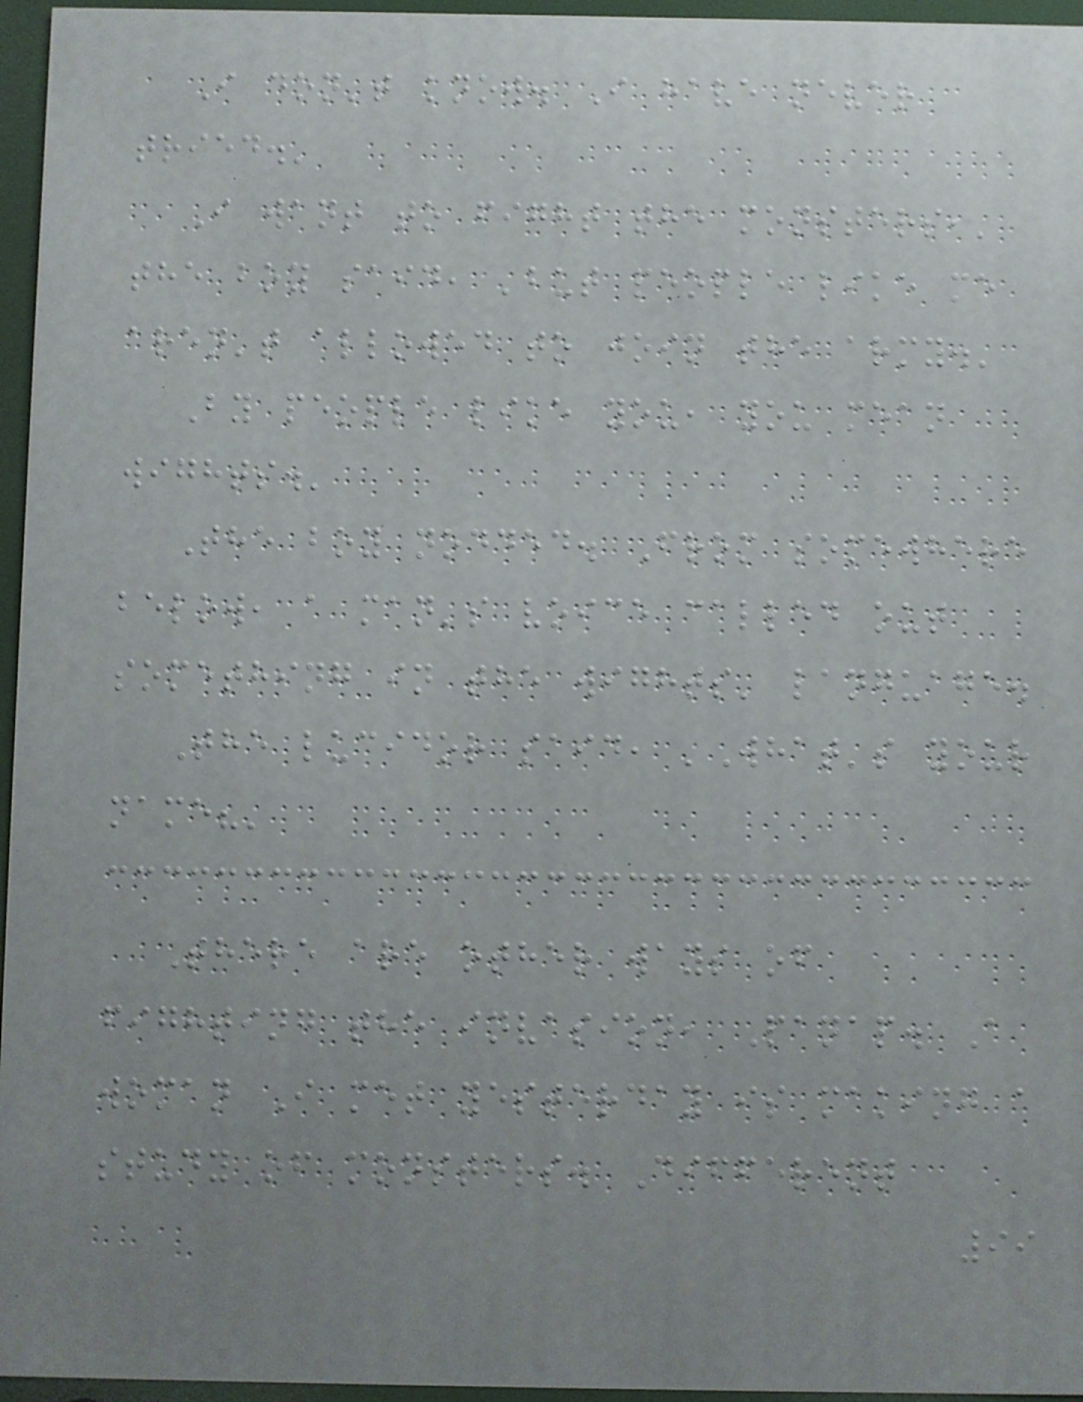I don't know. I have never
tried.'
I want to fight the monsters,'
the boy said, 'but people like me
aren't allowed to join the army.'
By people like you, you mean
wights.'
The boy nodded. From somewhere
below, a man's voice called out
something in the wights' language.
The lucidor said, 'What's your
name?'
There are other ways of
fighting the invasion, Panap. A
woman I met yesterday is making a
study of monsters. Different
99
